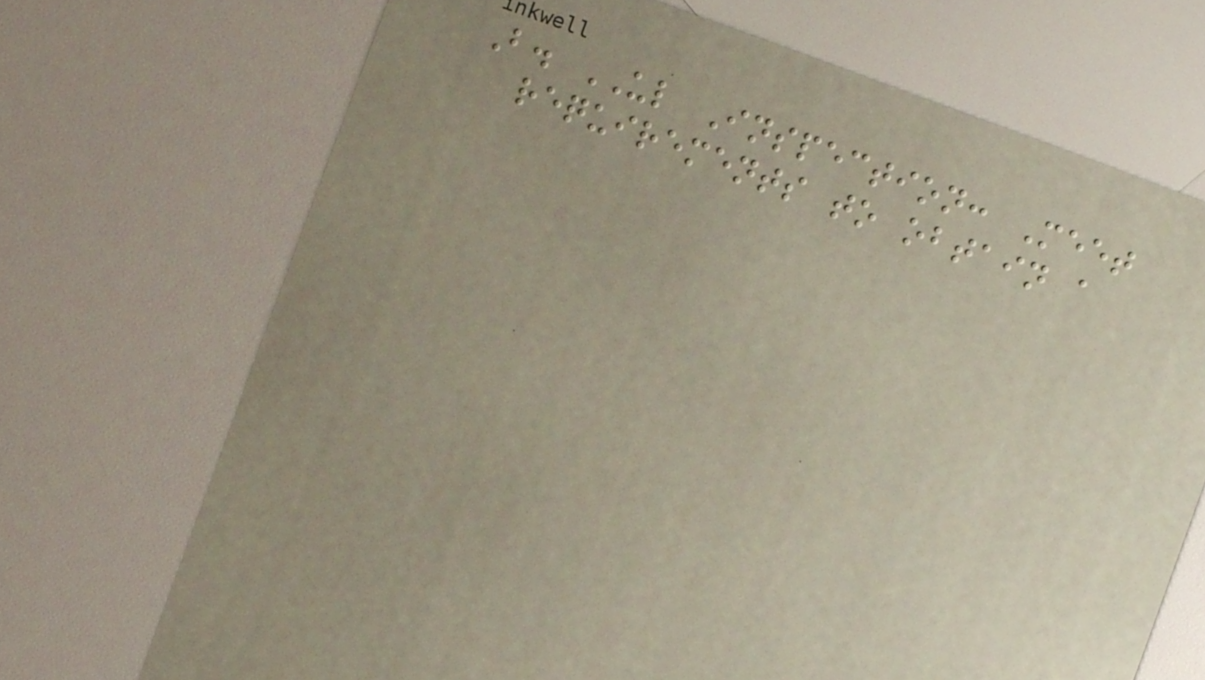B. UL Inspection: Meet
requirements to obtain a
